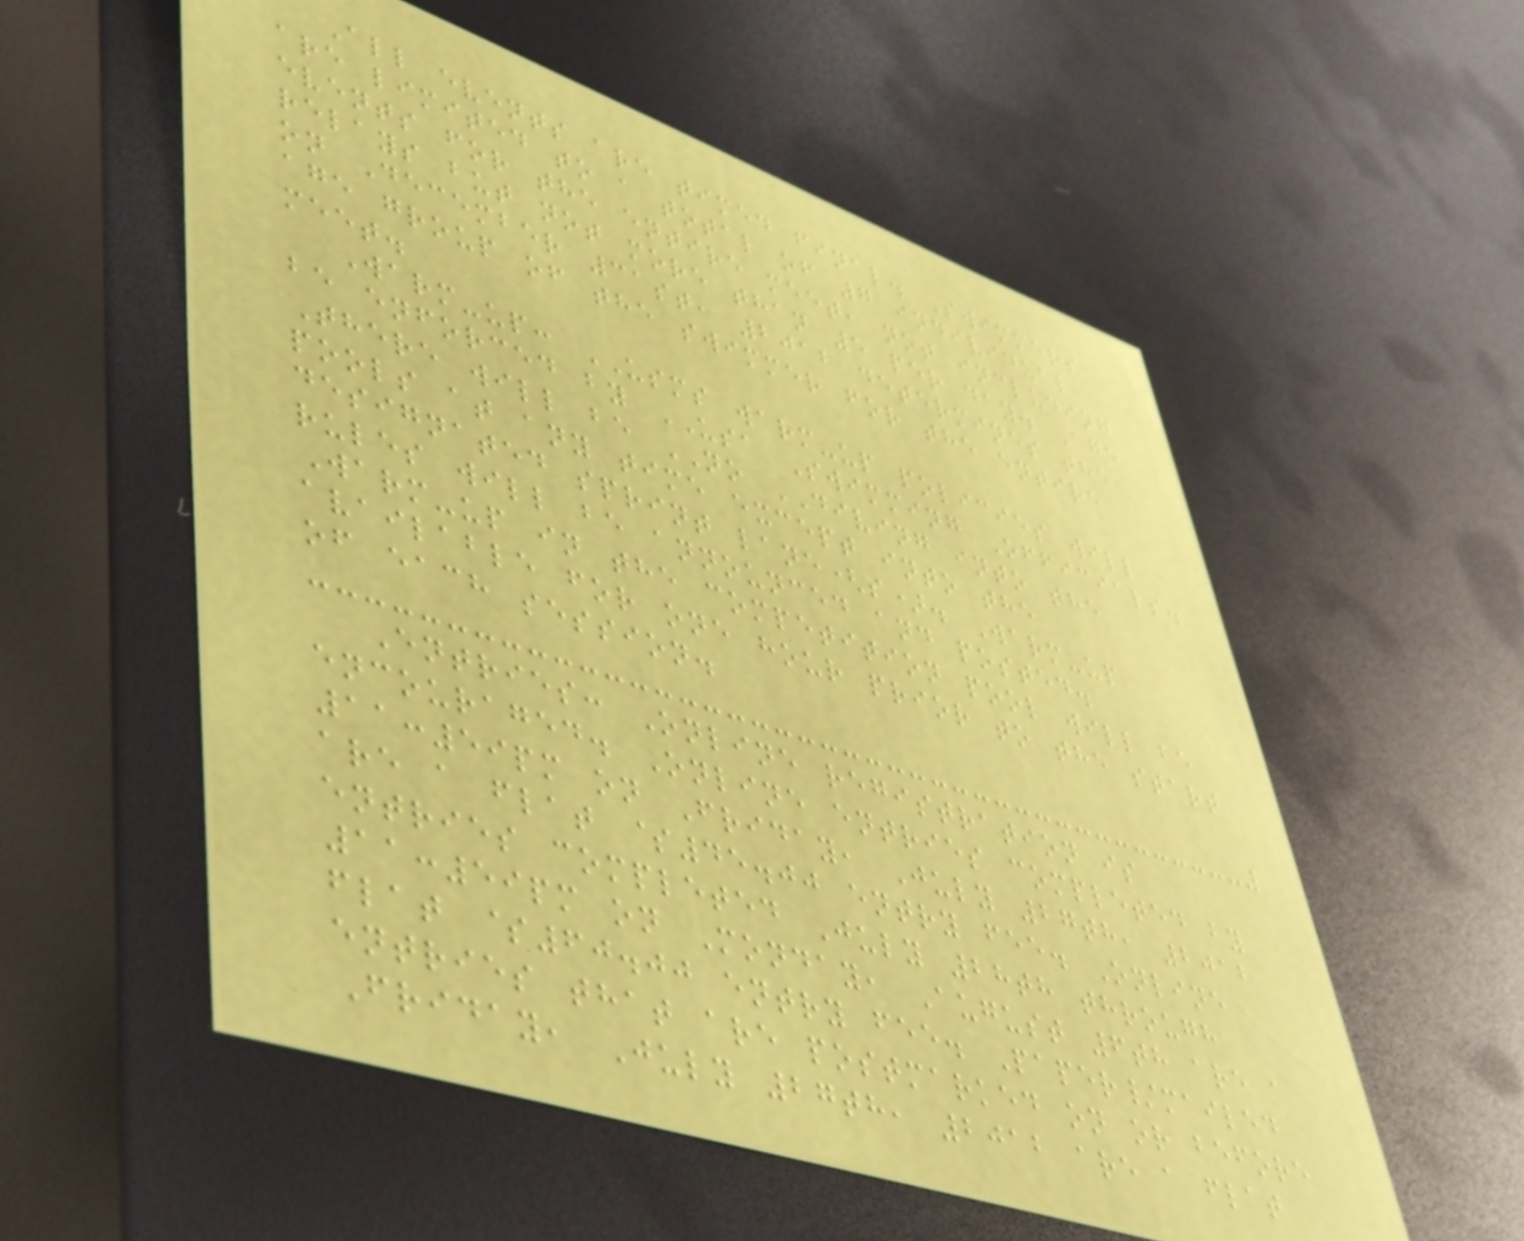All events are timed final. Swimmers
are limited to a total of 7 individual
events for the entire meet, not including
relays but not more than 5 per day. Age
on December 31st, 2012 determines the
age group of the swimmer for the entire
meet.
Warm-up: USMS warm-up policies will
be enforced by USA Swimming Officials.
There will be NO DIVING into the
pools at any time except into the
designated sprint lane(s). Warm-up
rules will be announced and posted.
Warm-up in the competition pool will be
available for one hour prior to the start
of each session.
Entries: Online registration is
encouraged. Online entries completed by
11:59pm on Friday, July 27th, 2012
are a flat $45.00 entry fee. Online
entries completed July 28th through
11:59pm on Monday, August 6th are a
flat $60.00 entry fee. Paper/mailed
entries that are postmarked on or before
Friday, July 27th, 2012 are a flat
